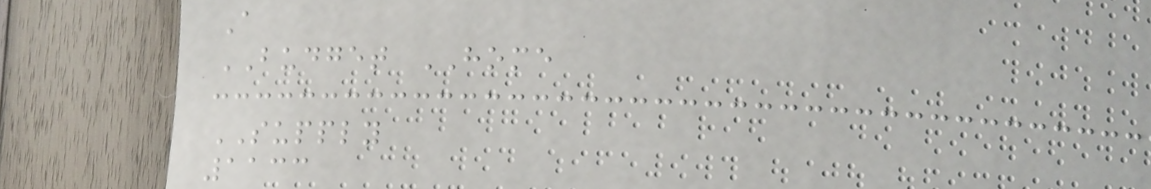A
BUDGET HOME
SUPPLY
1133
